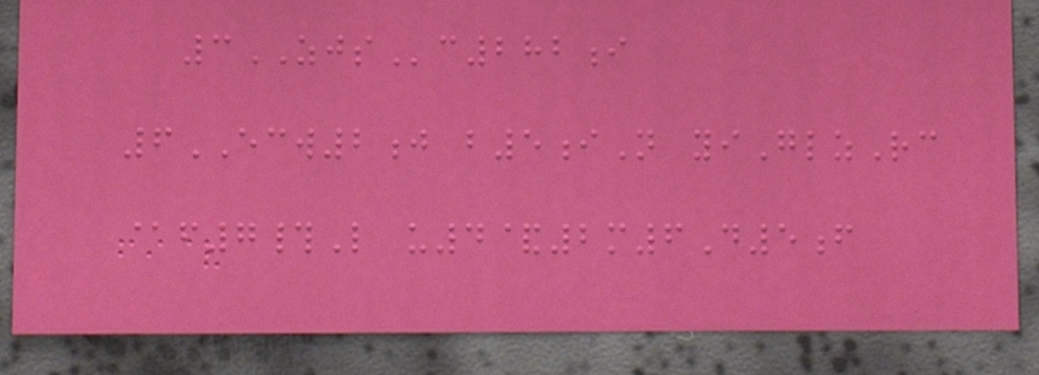3ZJSc282i
6ECW2j b5iN yiGlzRc
@f7#L u4&2m6D5f
